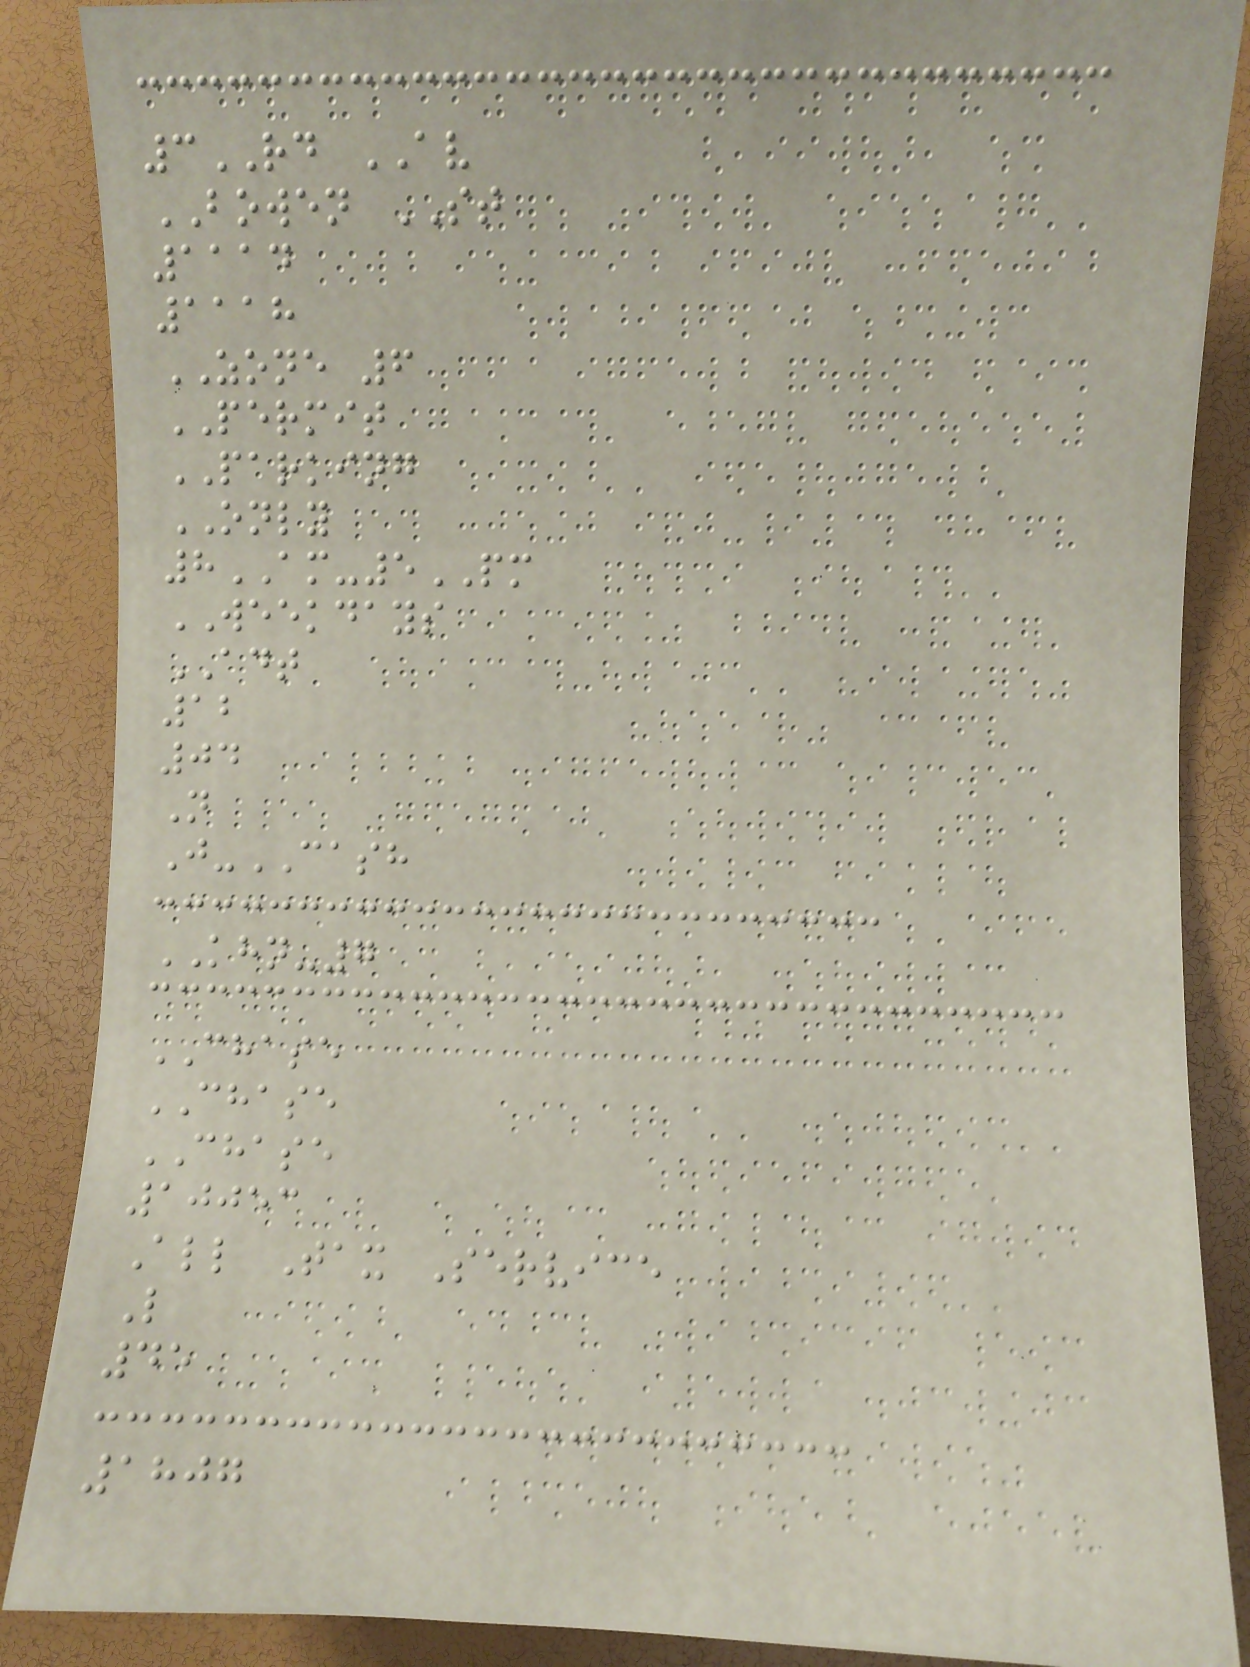3RD AV
BOWEN ST
1114
1118
ZONE 6
PERMIT
PARKING
ONLY
8AM-5PM
WEEKDAYS
ADT
12
04
N
J-CASH
KHN-7
CHASE
CHASE
CHASE
10053
All Tax Service
L
45
1807
